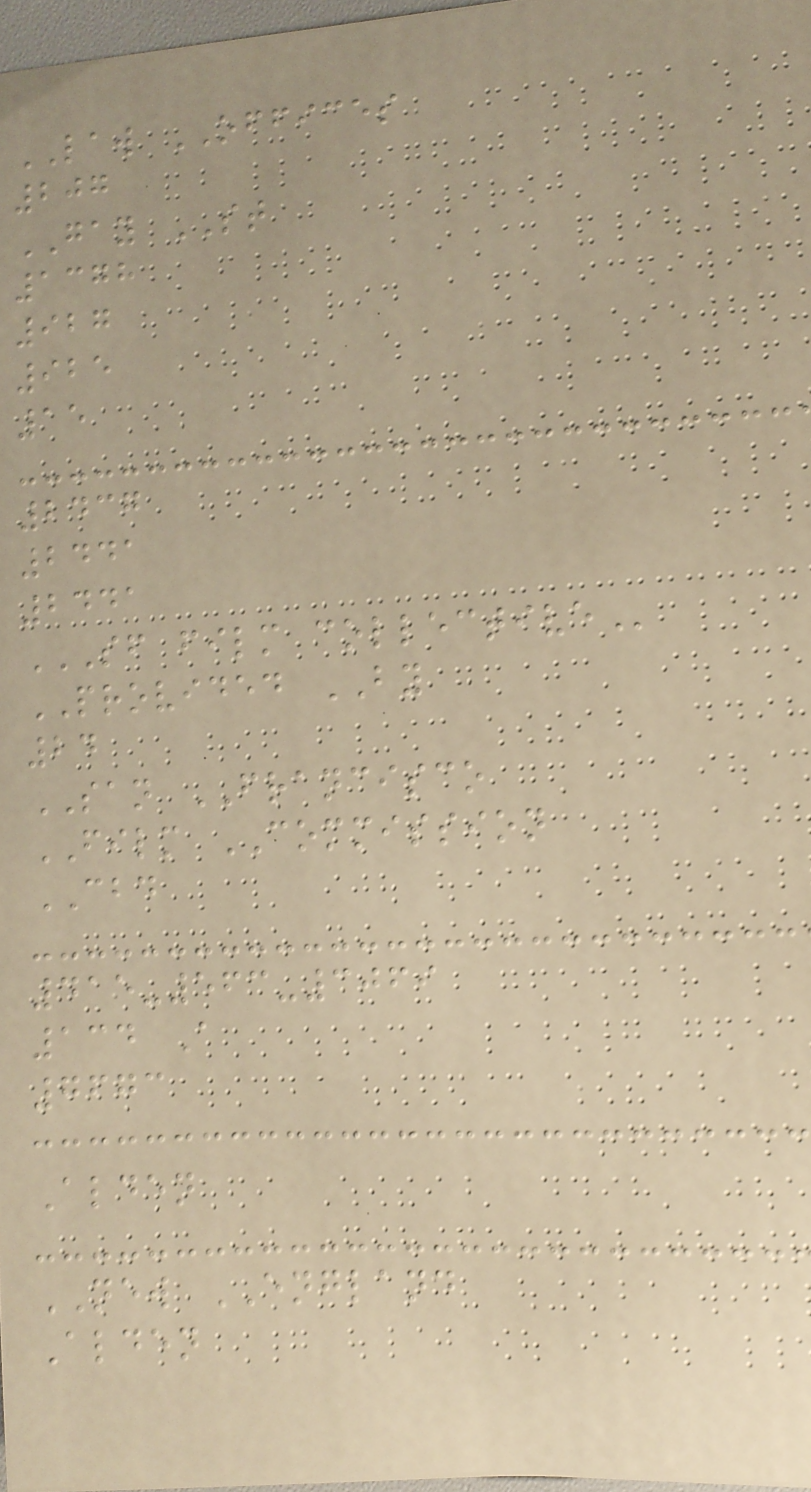LAW OFFICES
207
GAY ST
1378
927
925
15
2437
2441
2441
SF FILM COLLECTIVE
PROVIDED BY
24
SAN FRANCISCO
FILM COMMISSION
CBD
415-563-3069
134 A
7673
Alden
NEW ENGLAND
Alden
